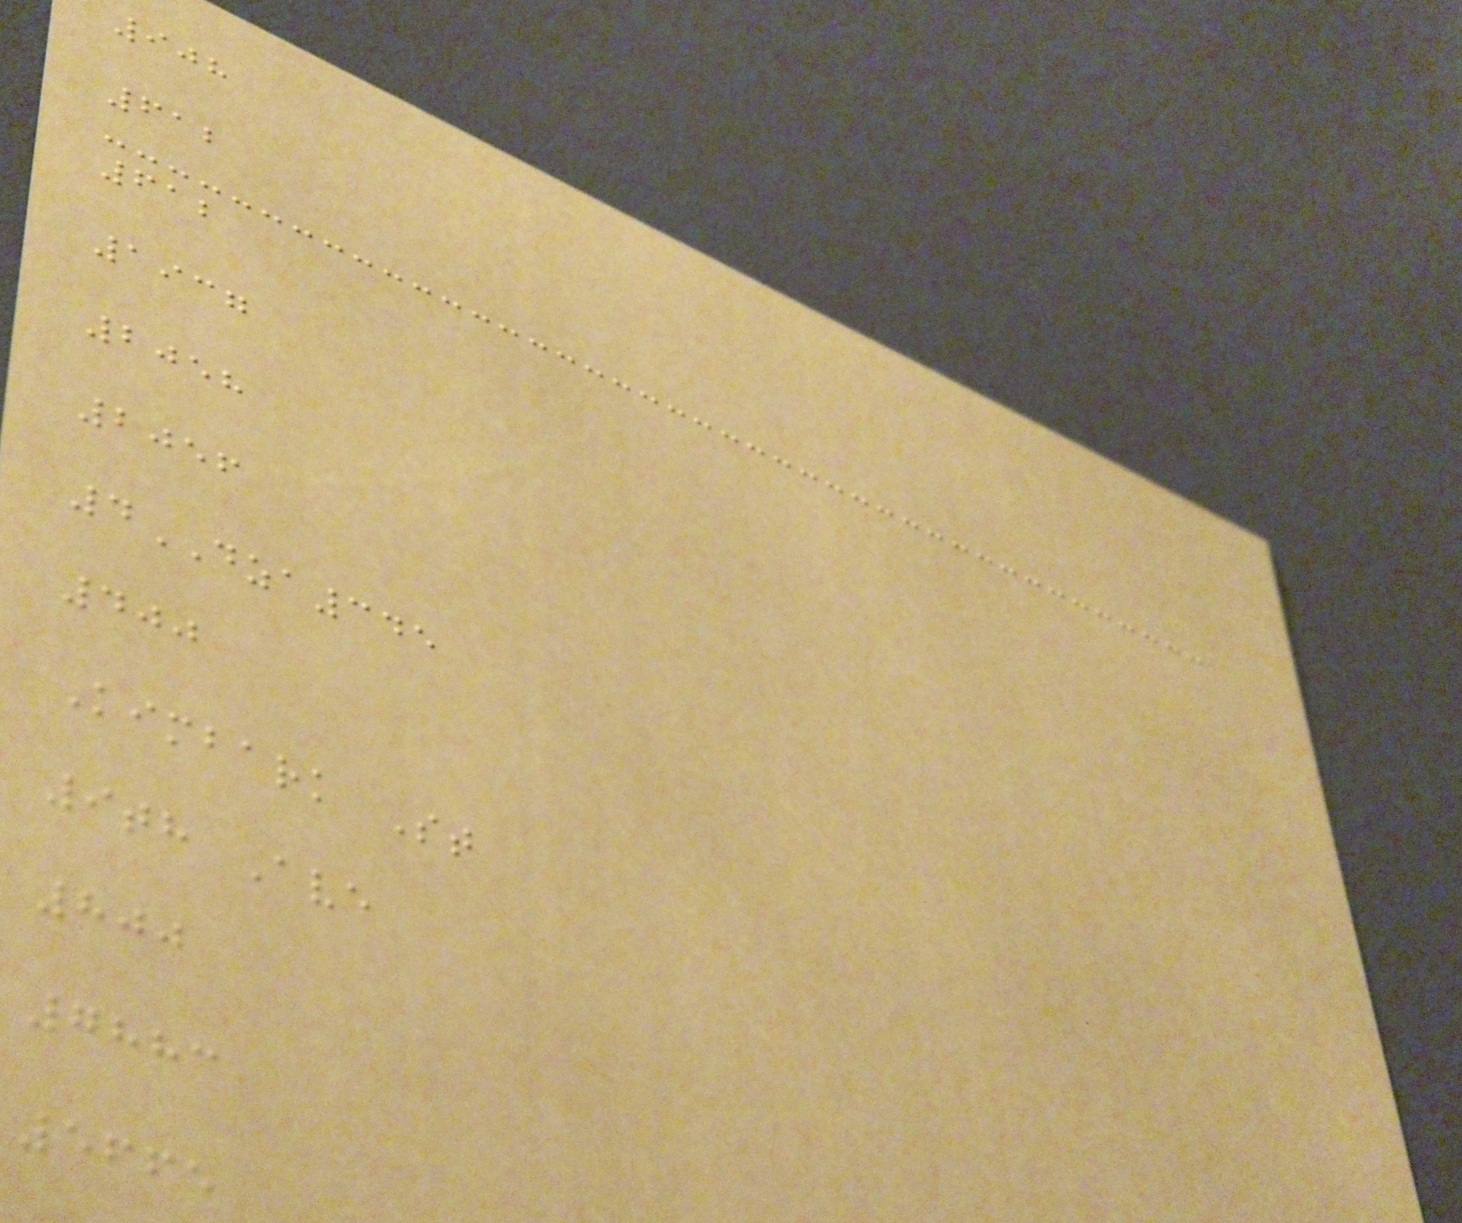908
612
612
1937
2058
2056
4DZA345
400
Kimbark St
9th Ave
800
7883
5665
